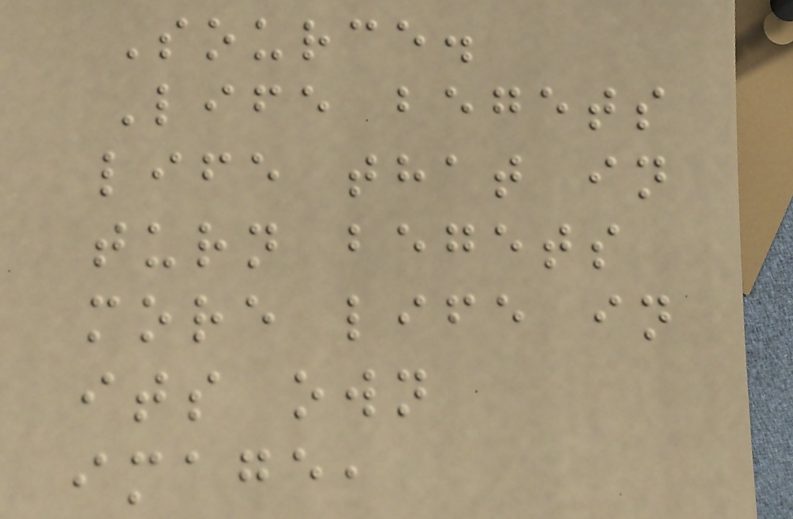Source.
Life begets
life that in
turn begets
more life in
its own
image,
